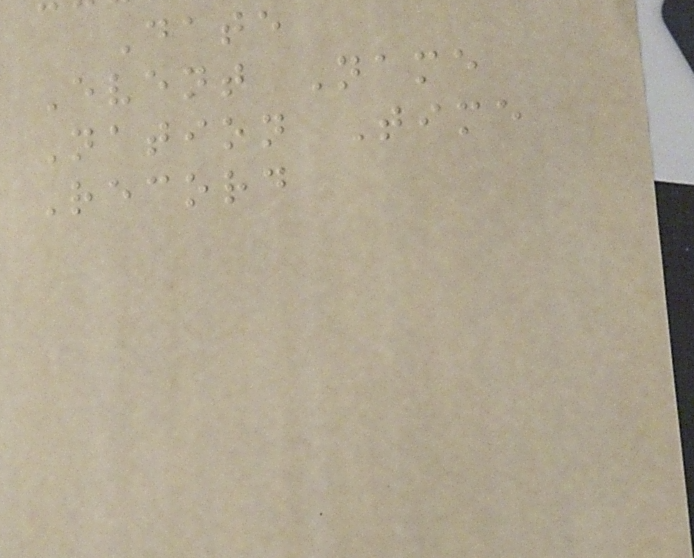Date
Event Name
Nation Time
Record
